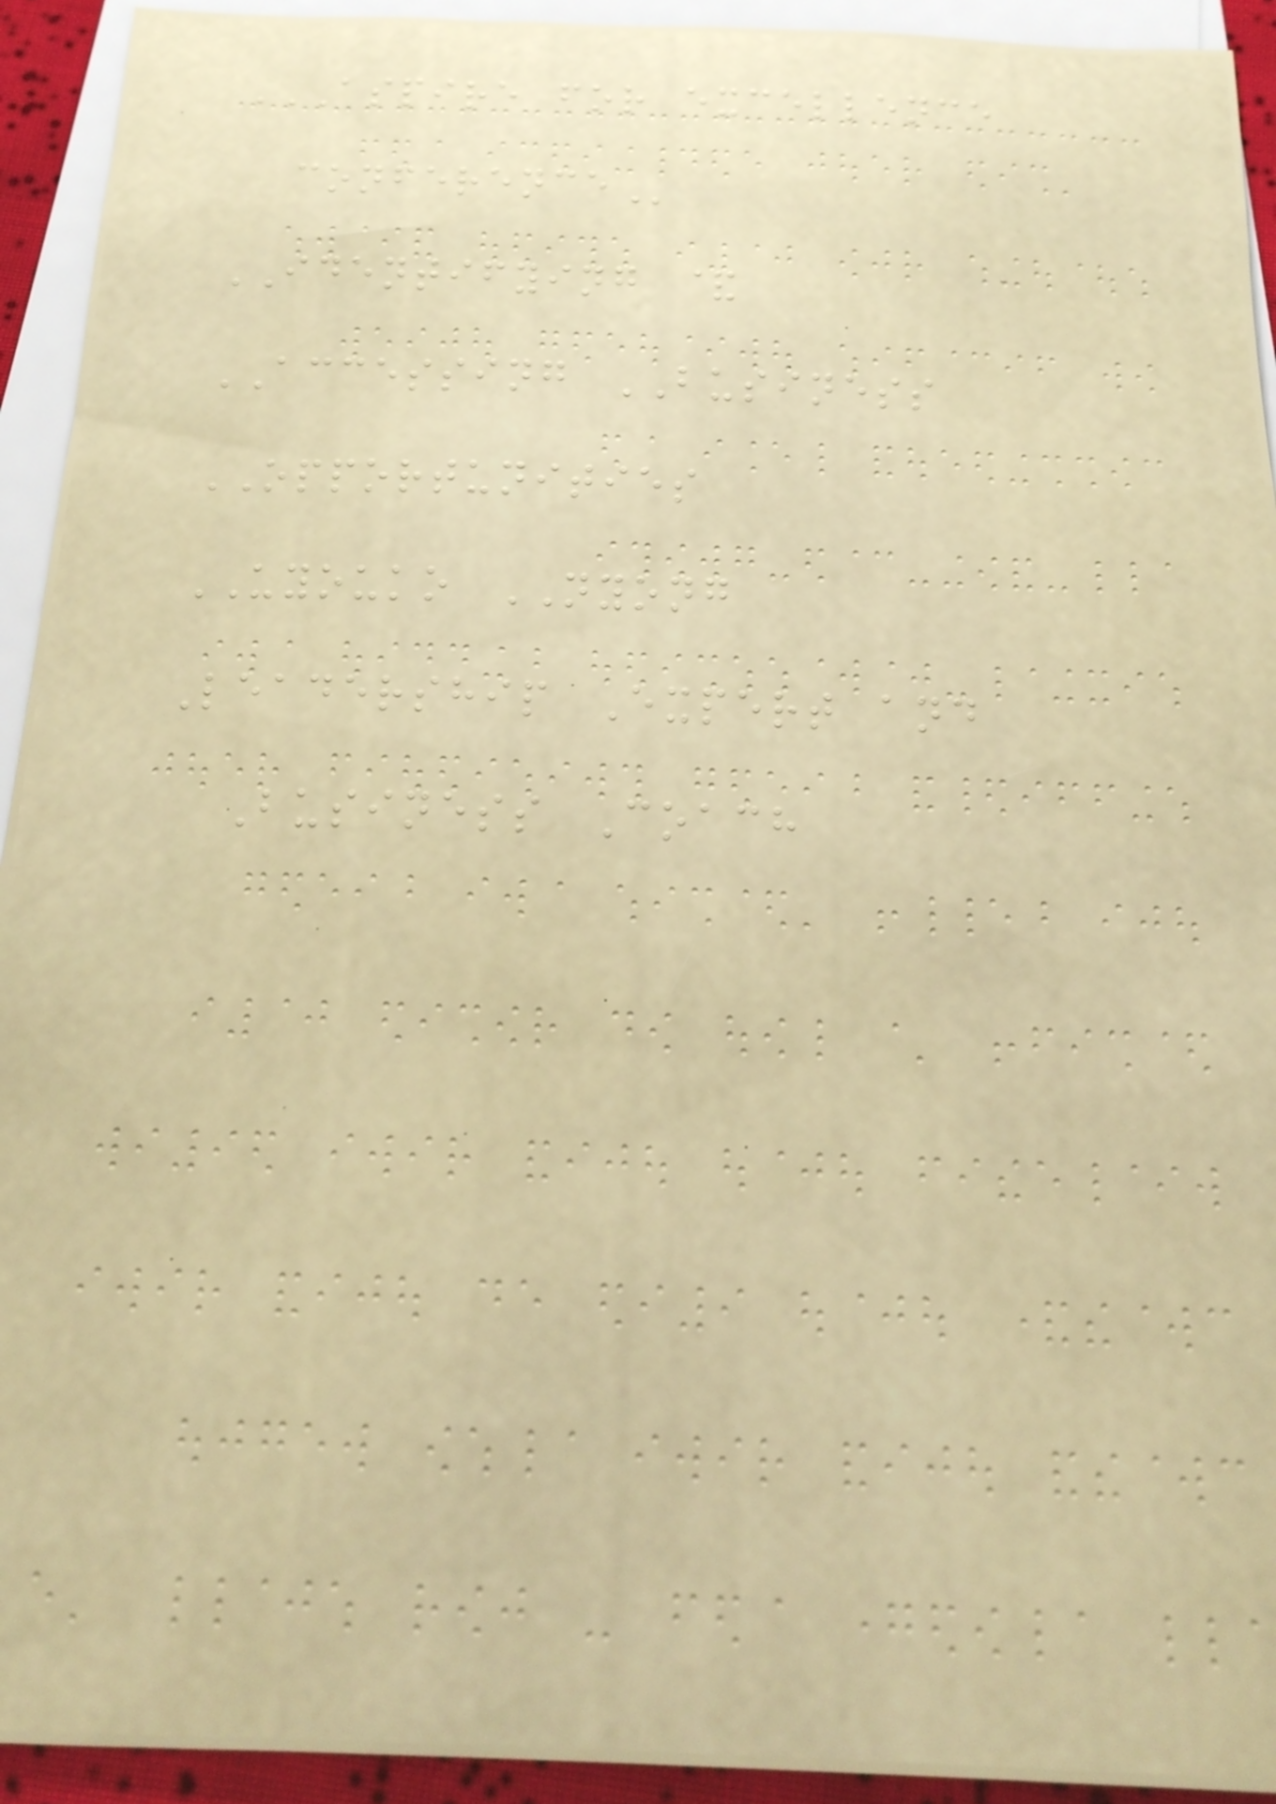ASPIRE FOR EXCELLENCE
CONFERENCE
IDENTIFYING &
ACCESSING BUSINESS
OPPORTUNITIES
UYOUKO NYONG
Leadership Expert and
Business Coach
